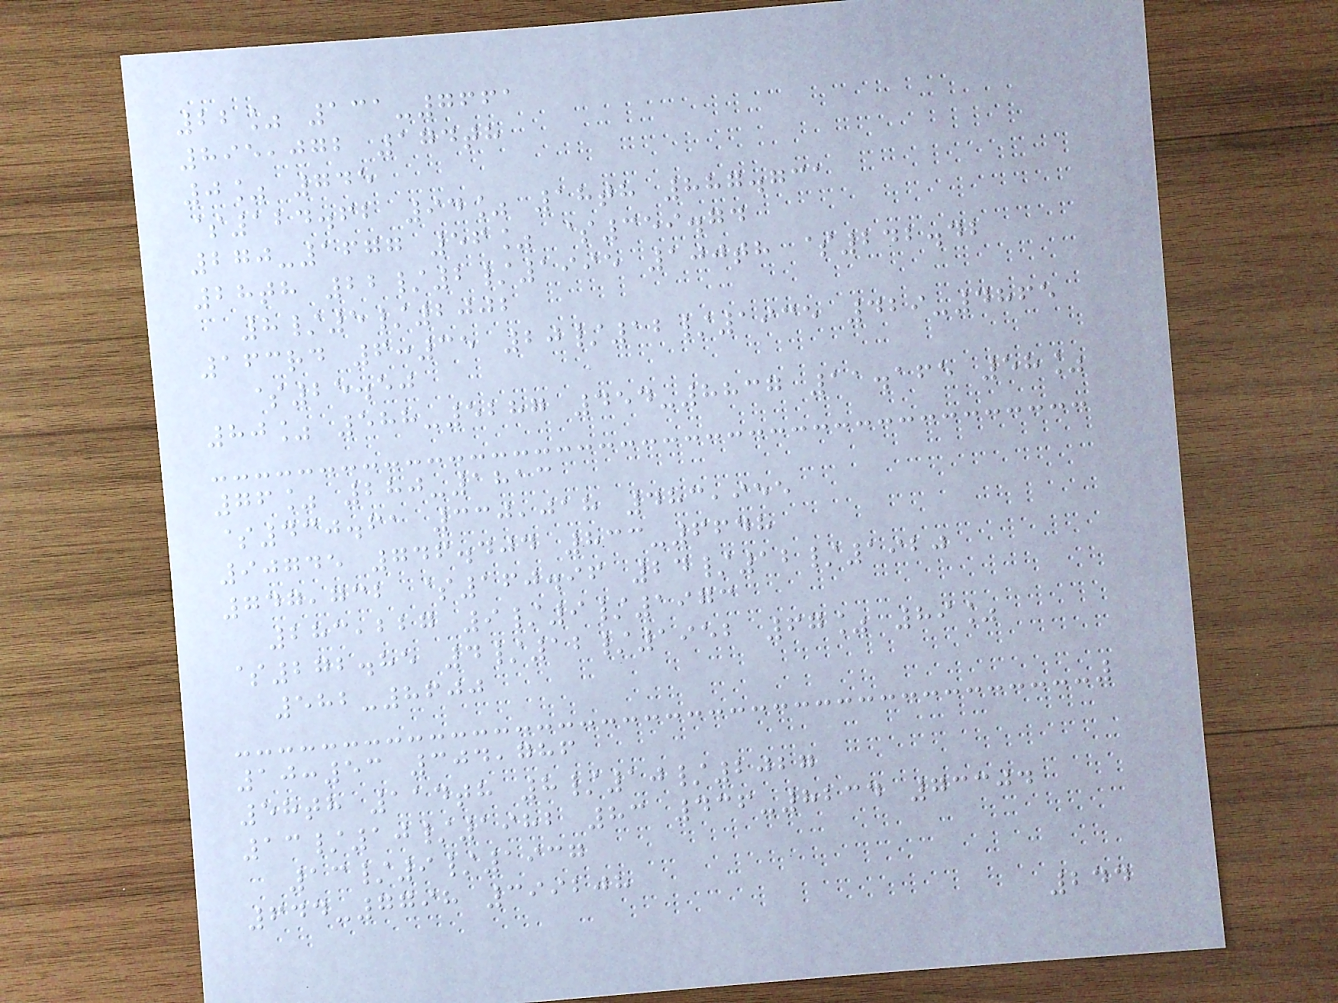22% 131-7661
895,072 174th
0% 745
$124.62 94% 18th 887.731
270-1677 56% $359.74
28th 22/2/1995 100th $242.42
8/5/2002
163rd 6:35 20/12/1935 429-4865
$25.50
80% 588-5287 454-8837 11.165 58%
76% 280-1813
$430.61 330,018 483,955
90745 746.404 833-6648
747,732 $160.96 24/12/1920
283,227 9/9/1973
$272.85 4/12/1952 67% 89%
582-8600
10:53 304,786
58th 114th 8/10/2027
13/10/1982 83 436-8234 73304
13/9/1937
644-7798 399208
244
